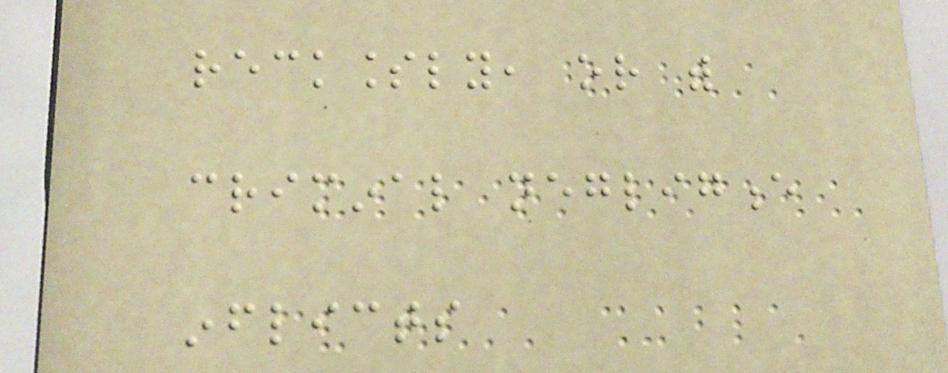recklessly, or with
criminal negligence
inflicts
